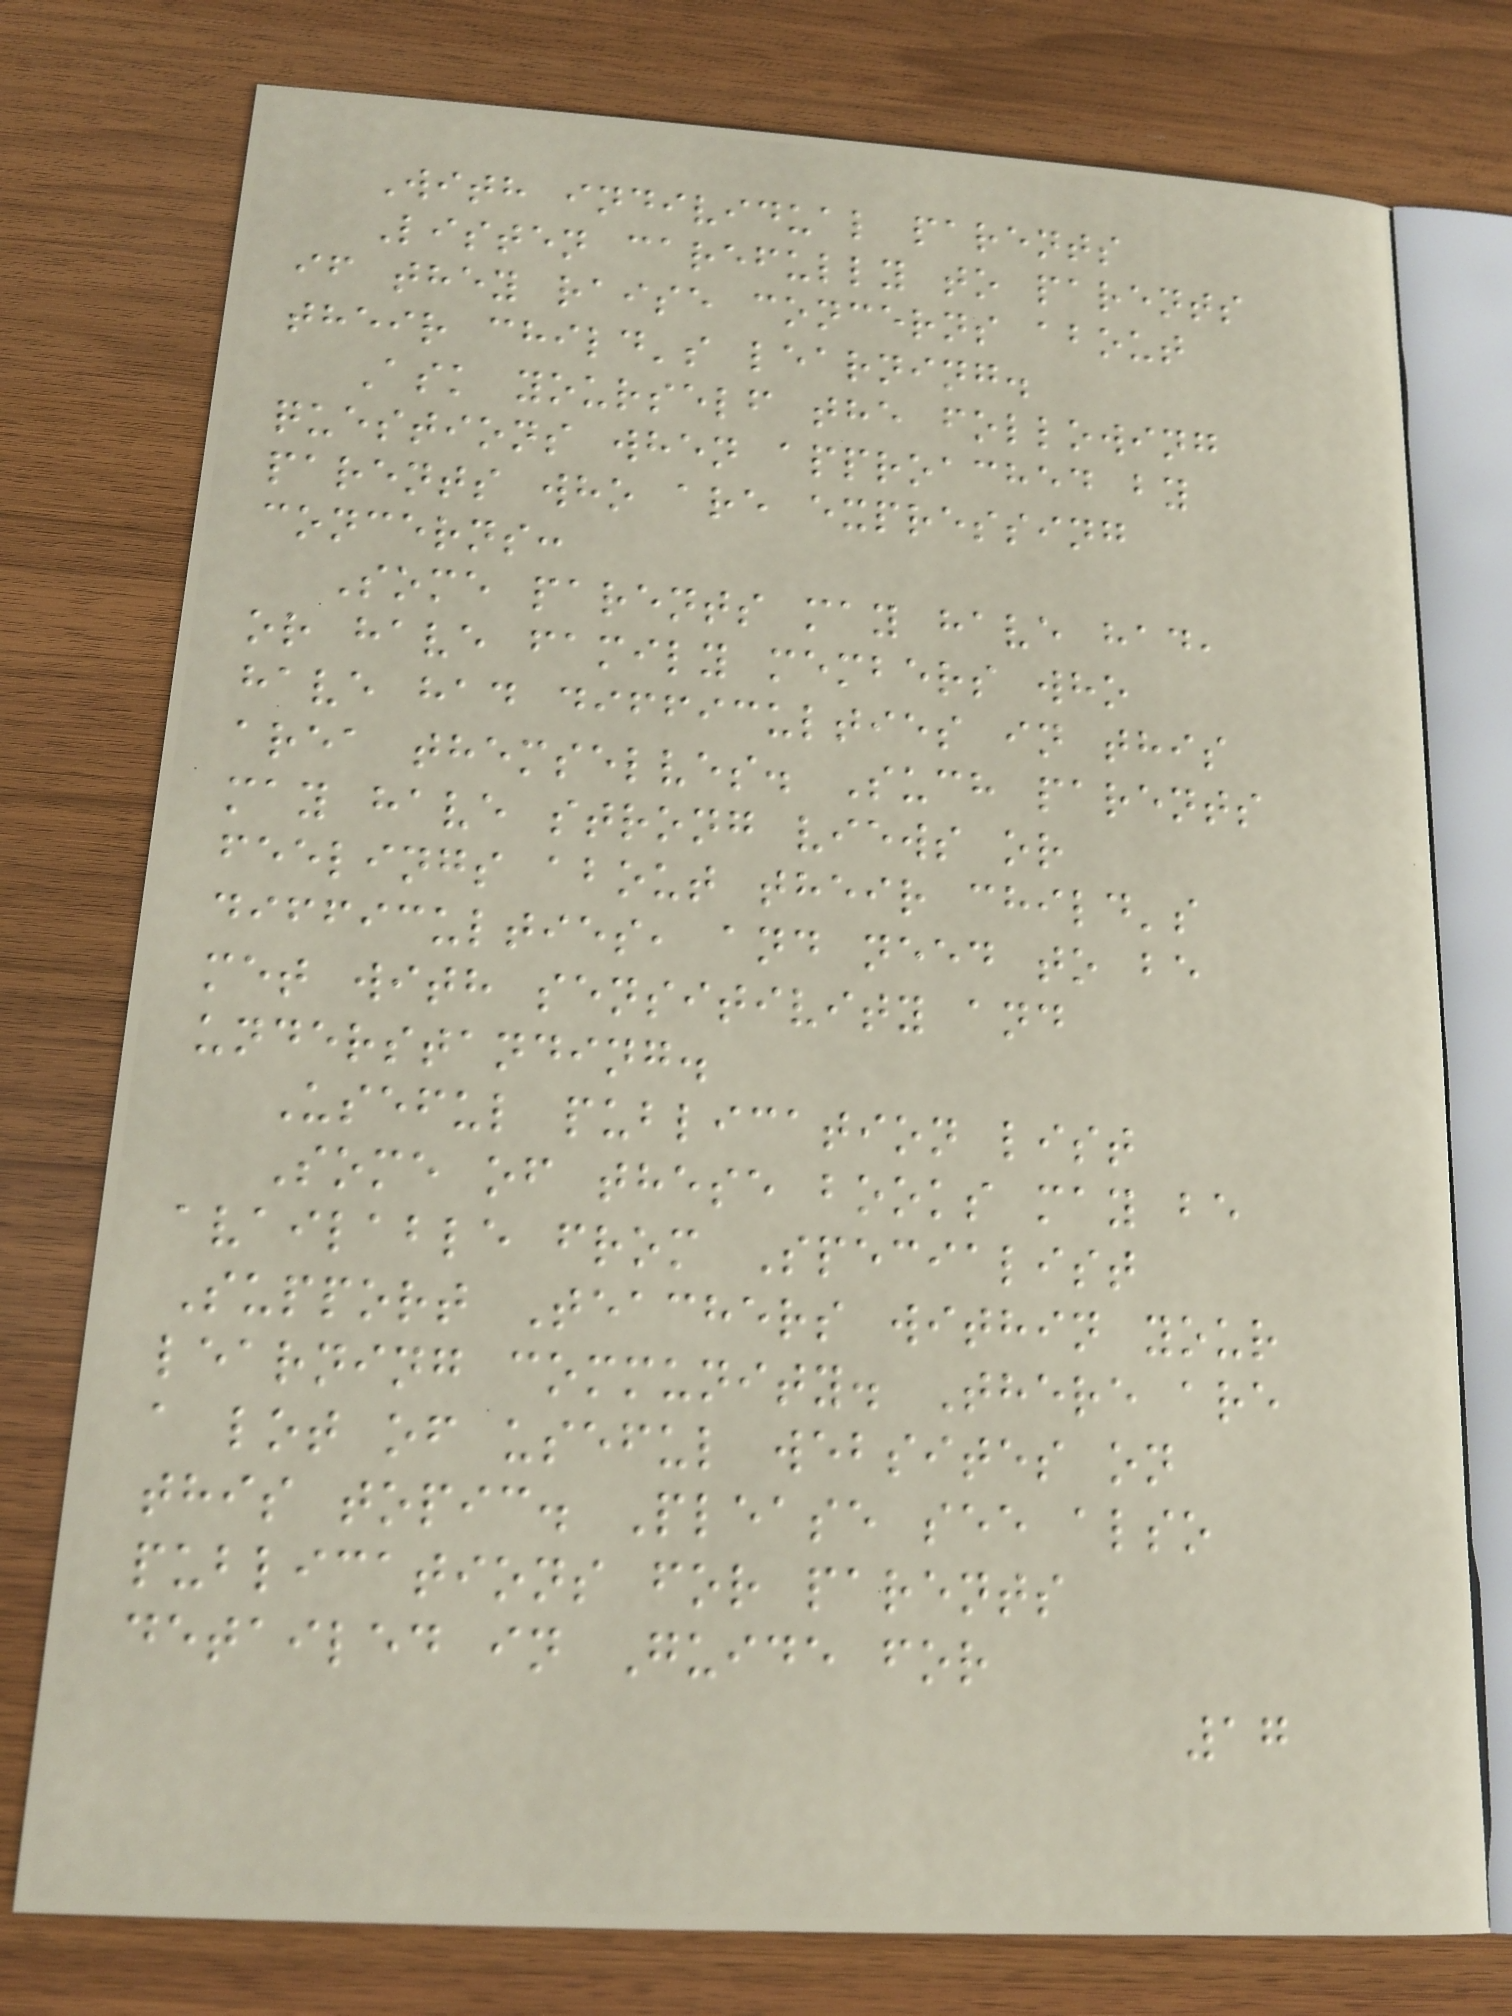With individual parents
Listen carefully to parents
if they raise concerns about
their child's learning.
Ask yourself the following
questions when approached by
parents who are expressing
concerns:
Some parents may have had,
or have family members who
have had difficulties in this
area themselves. Such parents
may have strong views or
feelings about their child's
difficulties, and need to be
met with sensitivity and
understanding.
Useful publication list
Some of these books may be
available from Specialist
Support Teachers within your
learning community. There are
a lot of useful websites on
this topic. Please see also
publications for parents
detailed in Guide for
17
